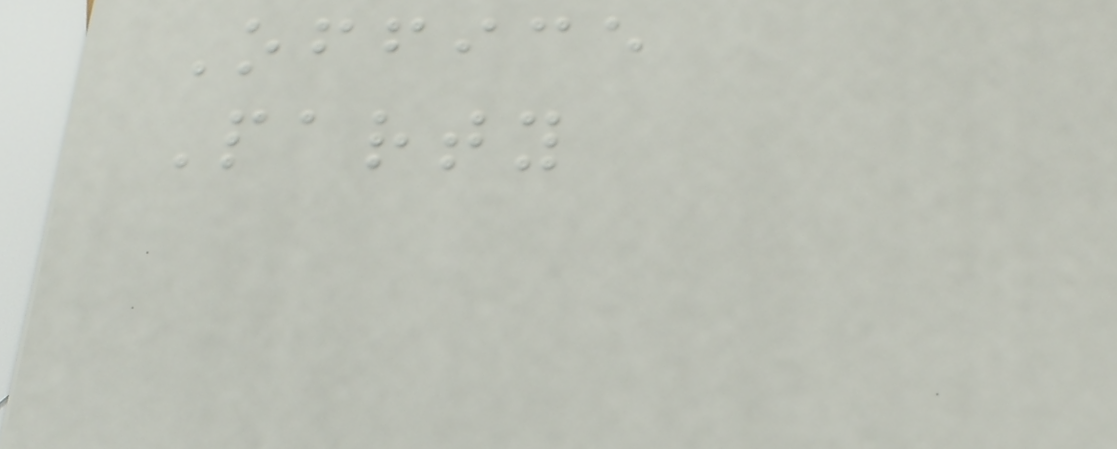Office
Party
